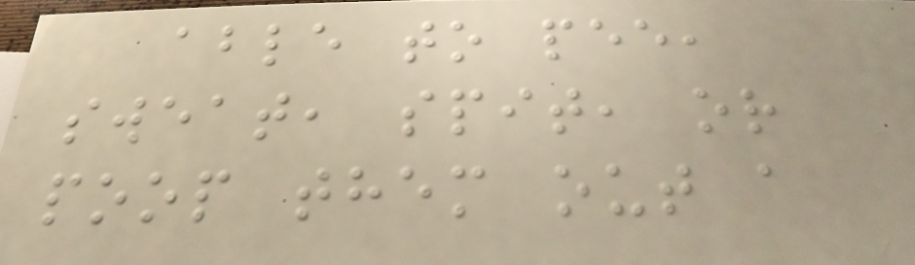able to pee,
sweat, spit, or
poop them out a
